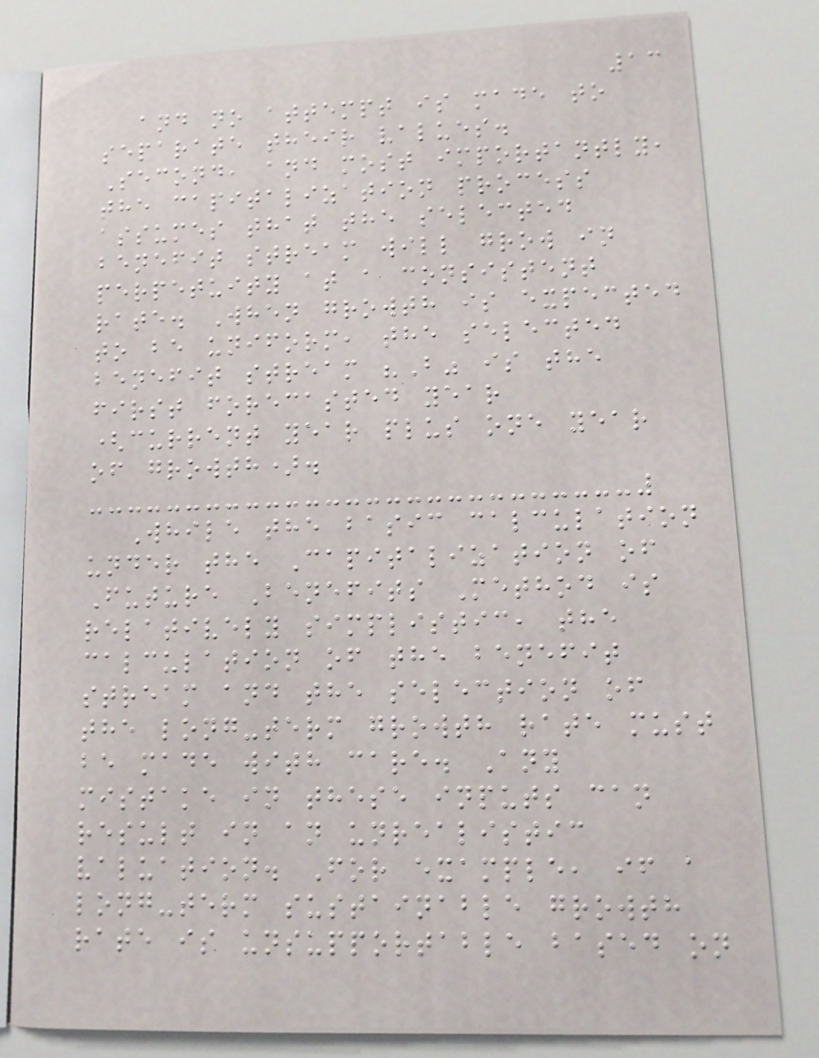13
and no attempt is made to
separate their values.
Second, and most importantly,
the capitalization process
assumes that the selected
benefit stream will grow in
perpetuity at a consistent
rate. When growth is expected
to be uniform, the selected
benefit stream "B" is the
first forecasted year
(current year plus one year
of growth).
While the basic calculation
under the Capitalization of
Future Benefits Method is
relatively simplistic, the
calculation of the benefit
stream and the selection of
the long-term growth rate must
be made with care. Any
mistake in these inputs can
result in an unrealistic
valuation. For example, if a
long-term sustainable growth
rate is unsupportable based on
